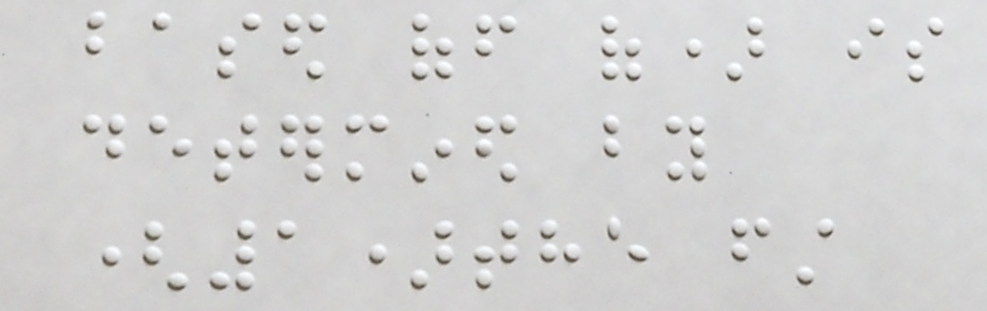based off of) is
determined by
(1)the first
